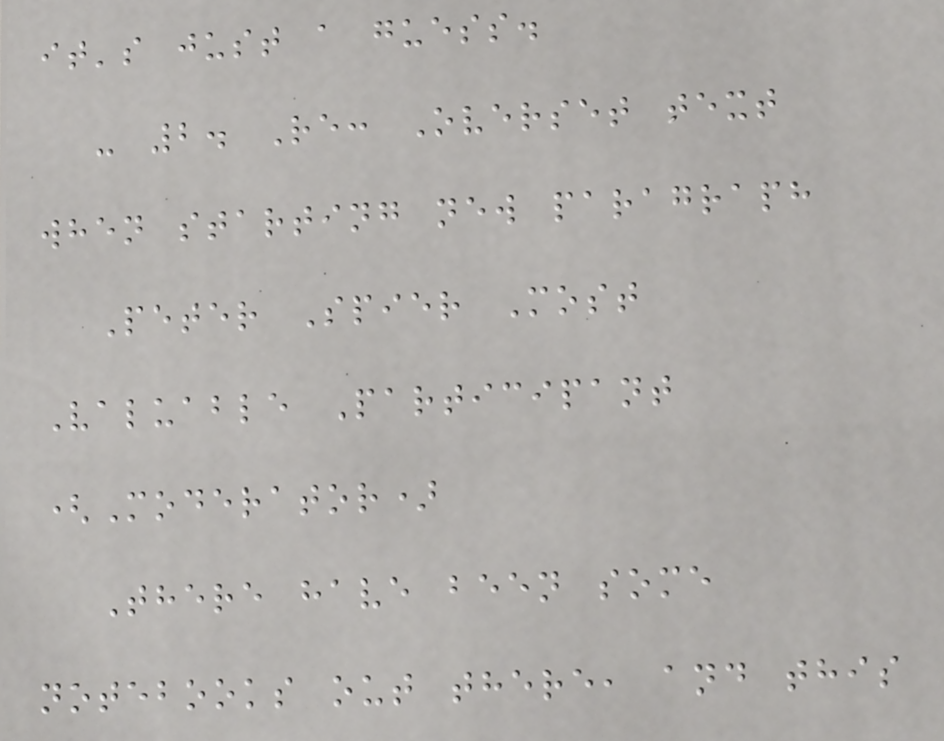it's just a guess.
- 2. Re: Overset text
when starting new paragraph
Peter Spier Most
Valuable Participant
(Moderator)
There have been some
notebooks out there, and this
